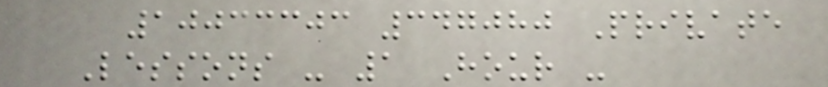10033303 347080 Private
Lessons - 1 Hour -
